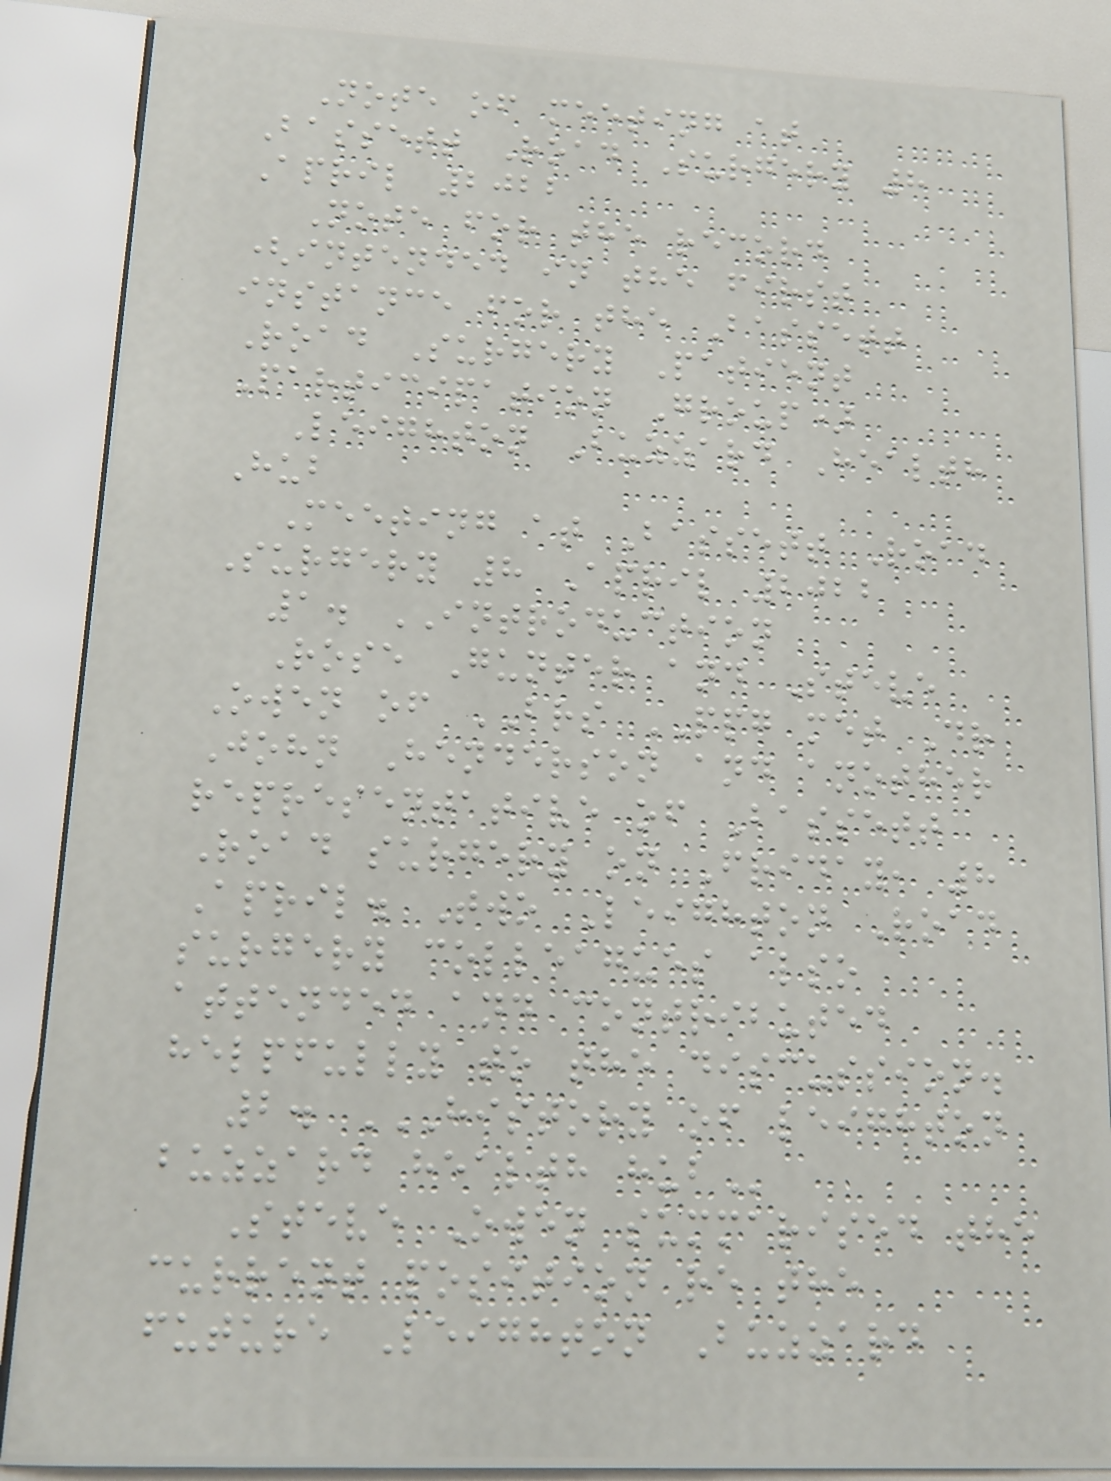Note of meeting at
Bassett Road Surgery 8
April 2022
Note for the record
(intended in the first
instance for the Bassett
Road Surgery Patient
Participation Group)
Leighton Buzzard Health
Hub
Meeting at Bassett Road
Surgery 8 April 2022
1. INTRODUCTION
Rose Gunter and Steve
Owen of BRS PPG met Dr
John Henderson and another
representative of Bassett
Road surgery on Friday, 8
April. Two Leighton Road
surgery colleagues also
attended and contributed
helpfully to the discussion.
2. HISTORY OF LEIGHTON
BUZZARD HEALTH HUB
Steve Owen summarised the
current position re the
future Leighton Buzzard
